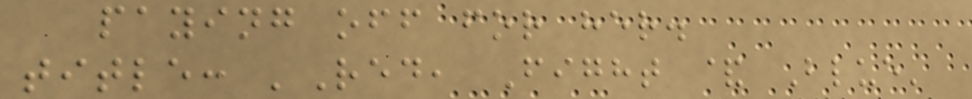paying off for her.
title: 'Red, Fight & Blue'
